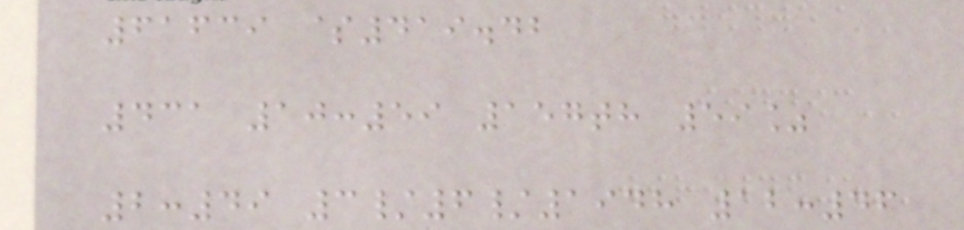61639 $419.42
431 10:59 157th 59%
2:49 3/6/1948 12:46
